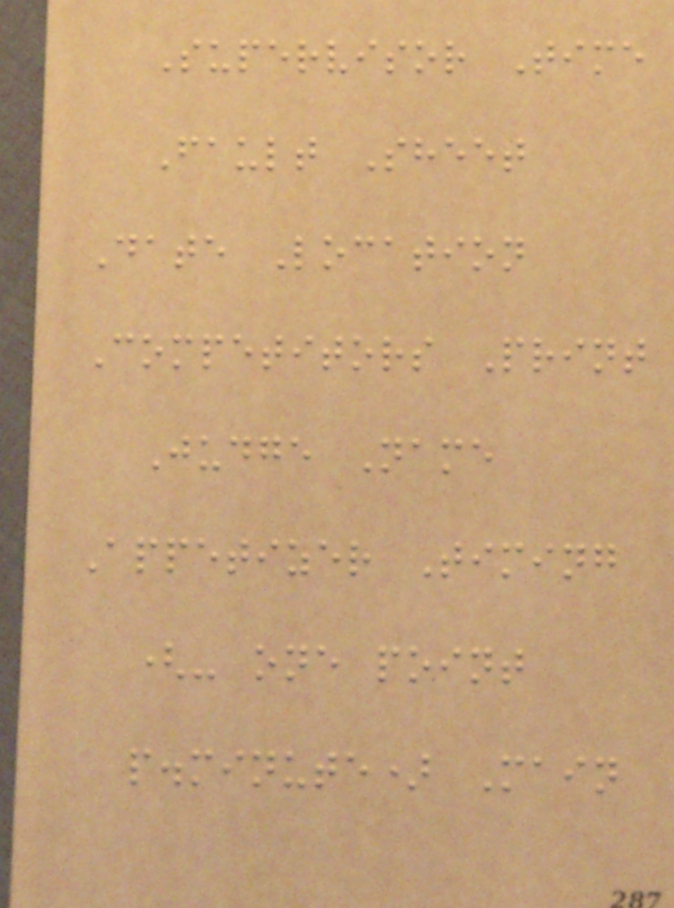Supervisor Time
Fault Sheet
Date Location
Competitors Print
Judge Name
Appetizer Timing
(- one point
p.minute) Main
